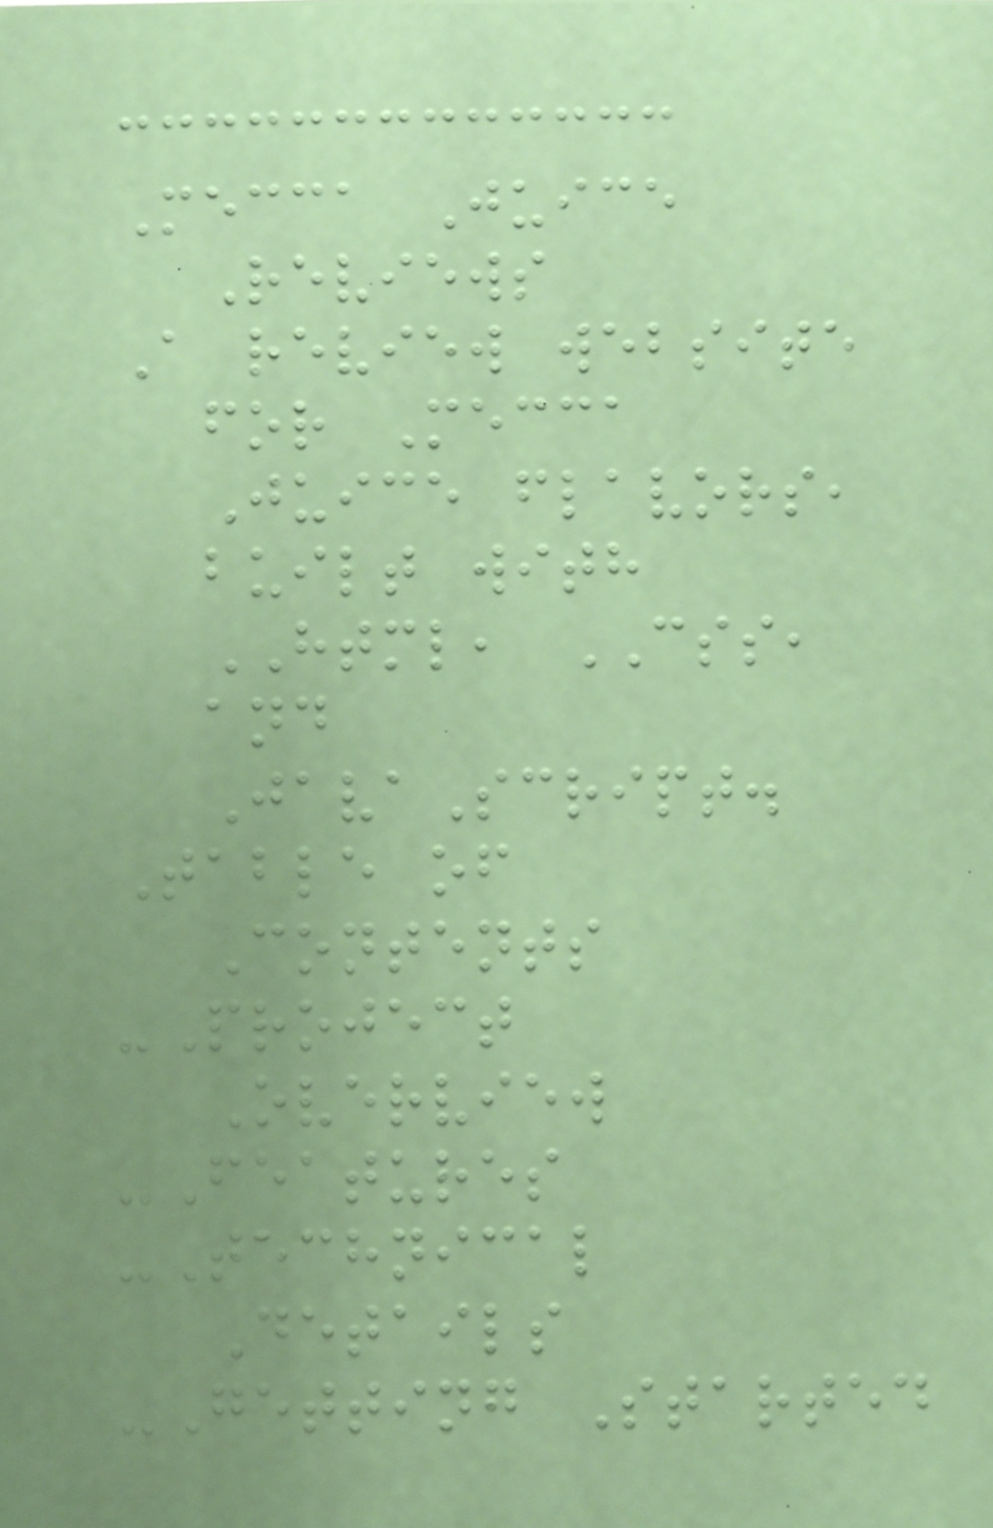Mecca Juice
Reviews
A review website
for Mecca
Juice flavors,
built with
HTML, CSS,
and
JavaScript.
Table of
Contents
-Project
Overview
-Features
-Technical
Details
-Getting Started
